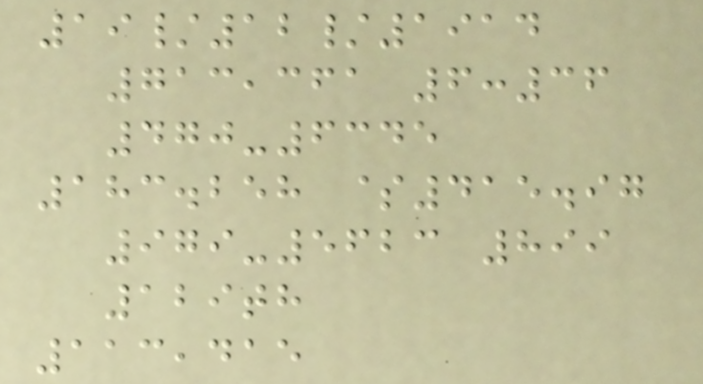19/12/1914
713,361 6:36
470-6345
183.258 $415.97
979-5623 899
129th
113,415
